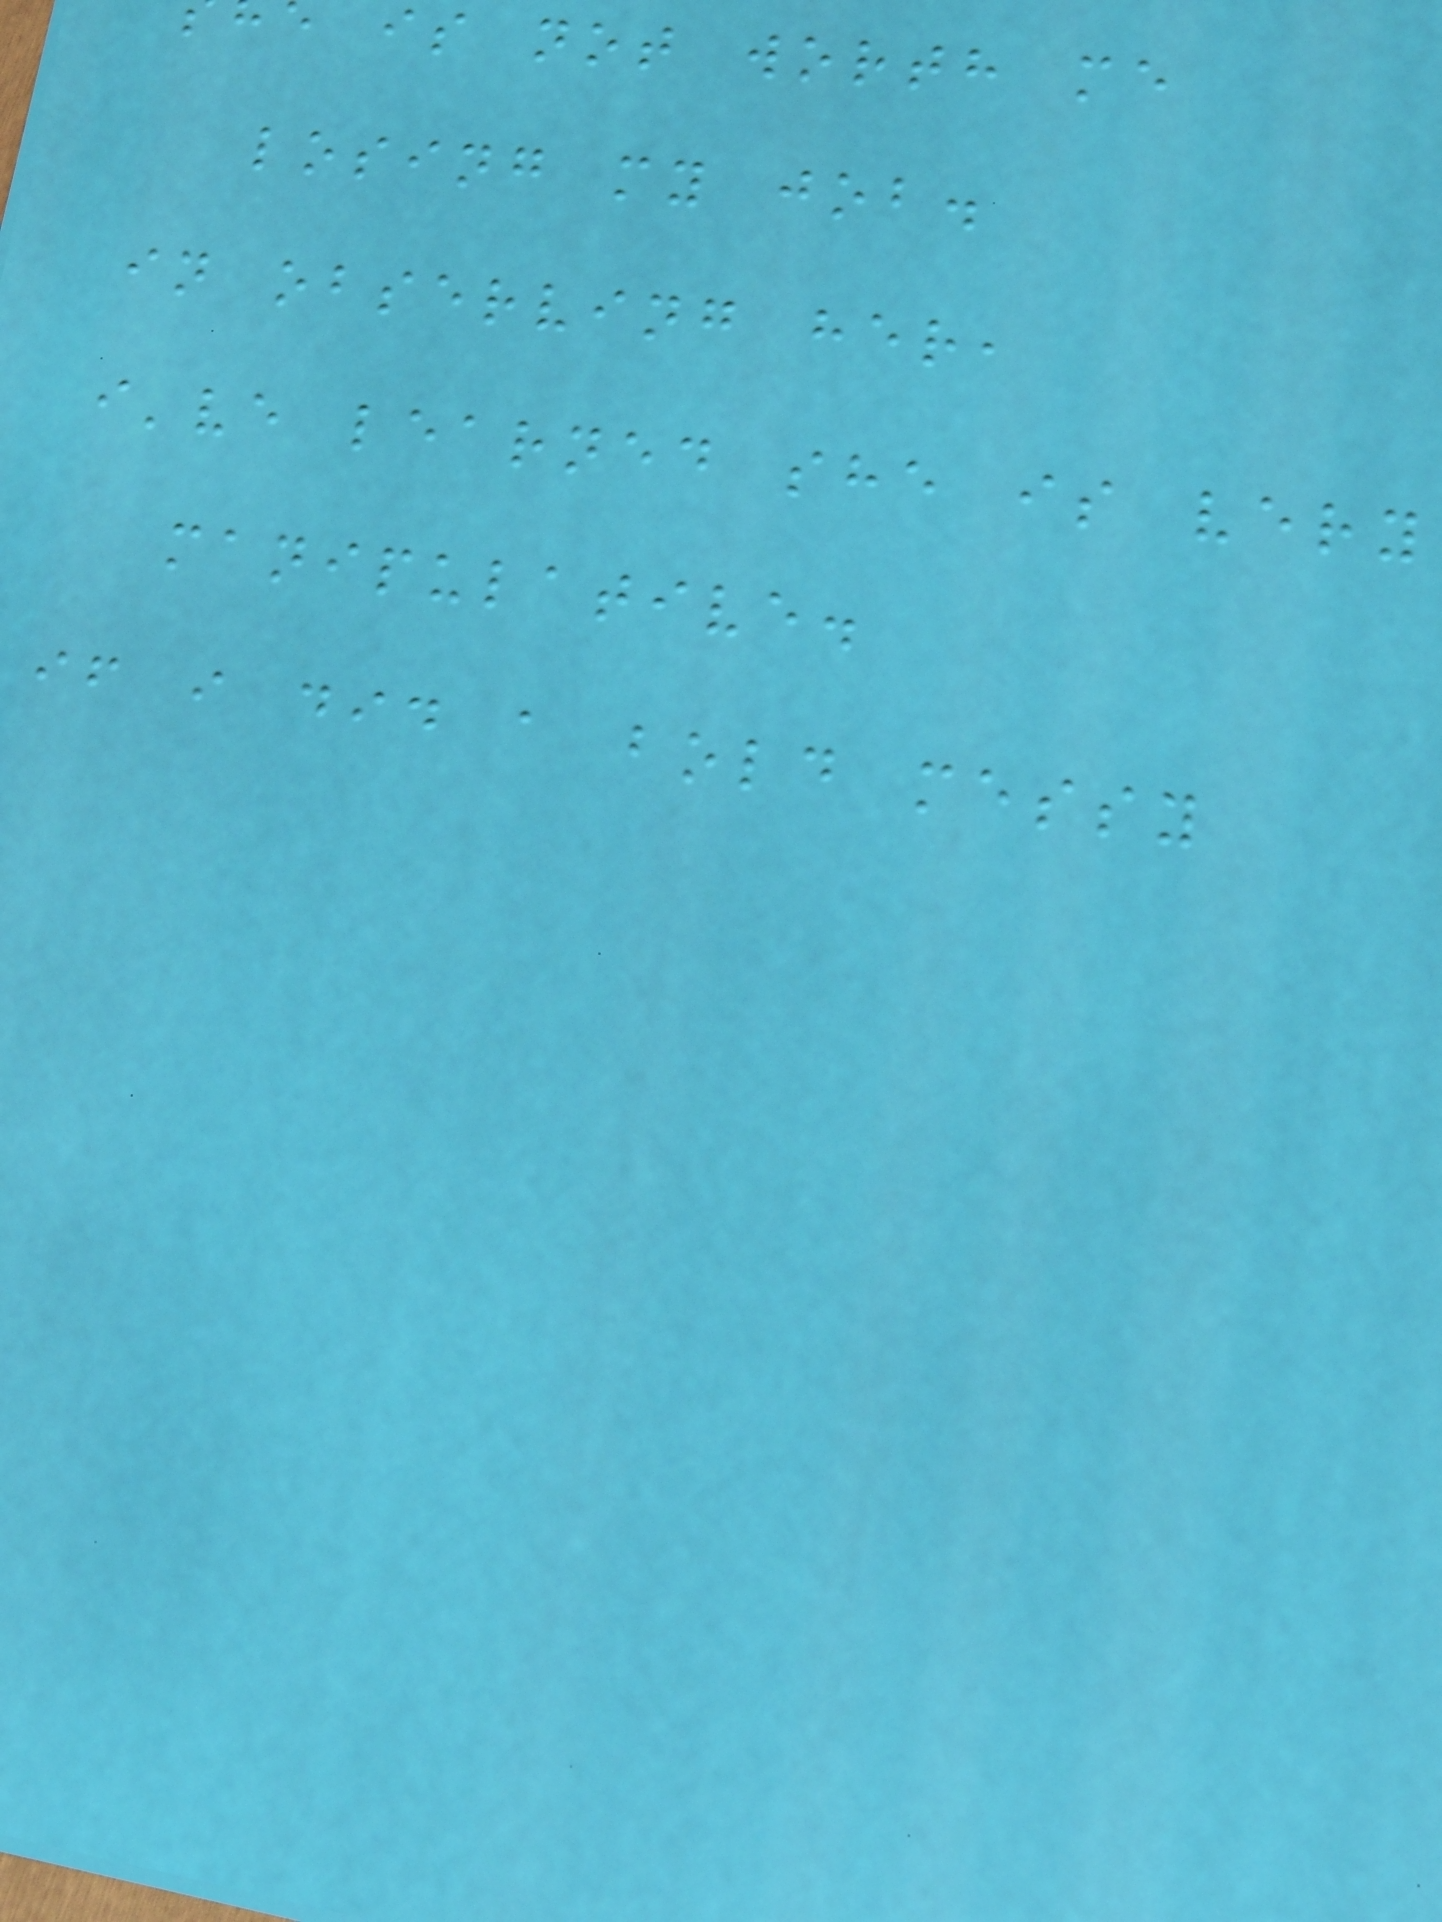is not worth me
losing my job.
in observing her,
i've learned she is very
manipulative.
if i did a bold messy
